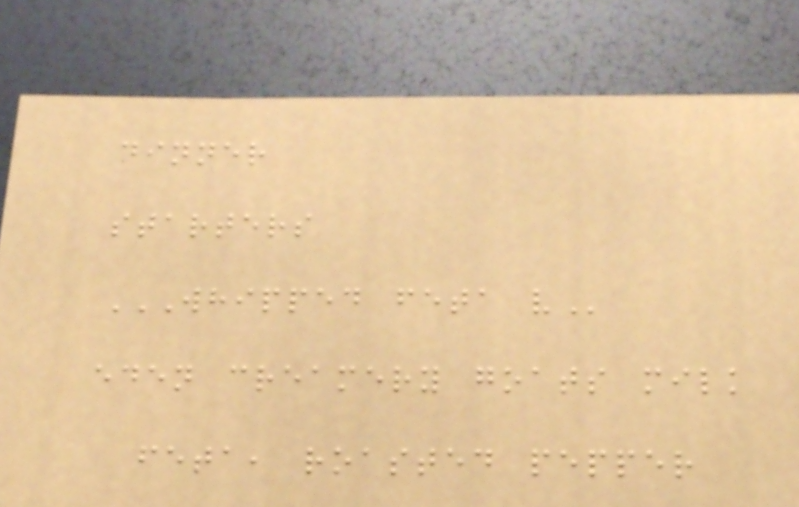dinner
starters
WHIPPED FETA V
eden creamery goats milk
feta, roasted pepper
